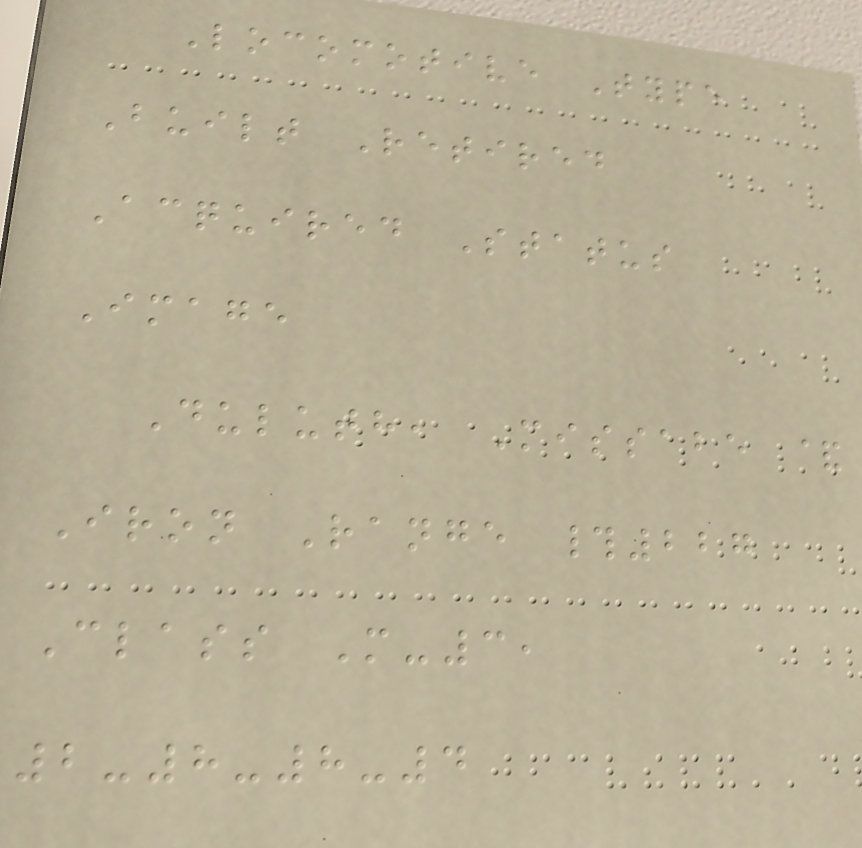Locomotive Type
Built Retired
Acquired Status
Image
Duluth, Missabe &
Iron Range #227
Class M-3,
2-8-8-4
